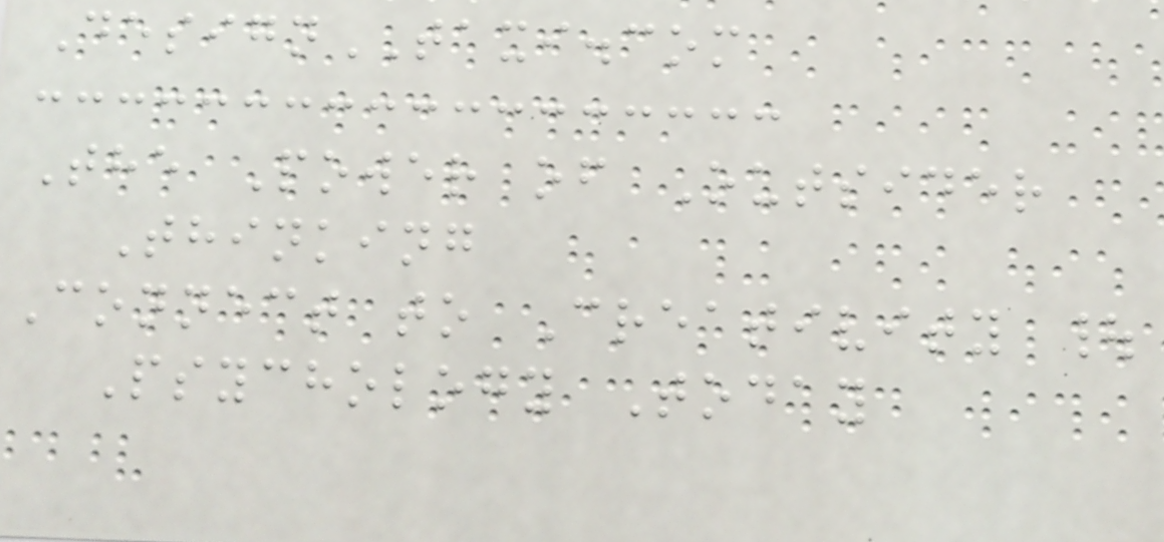DesignTAXI.com
The Power of Outsider
Thinking
Connect to Creativity |
Psychology Today
